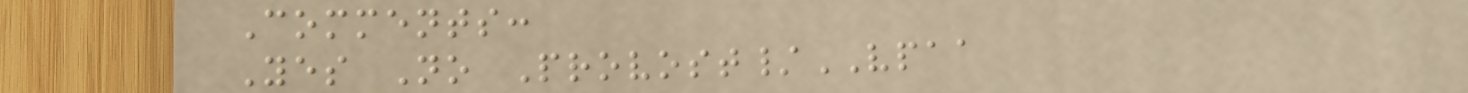Comments:
Yes No Provost/VPAA
